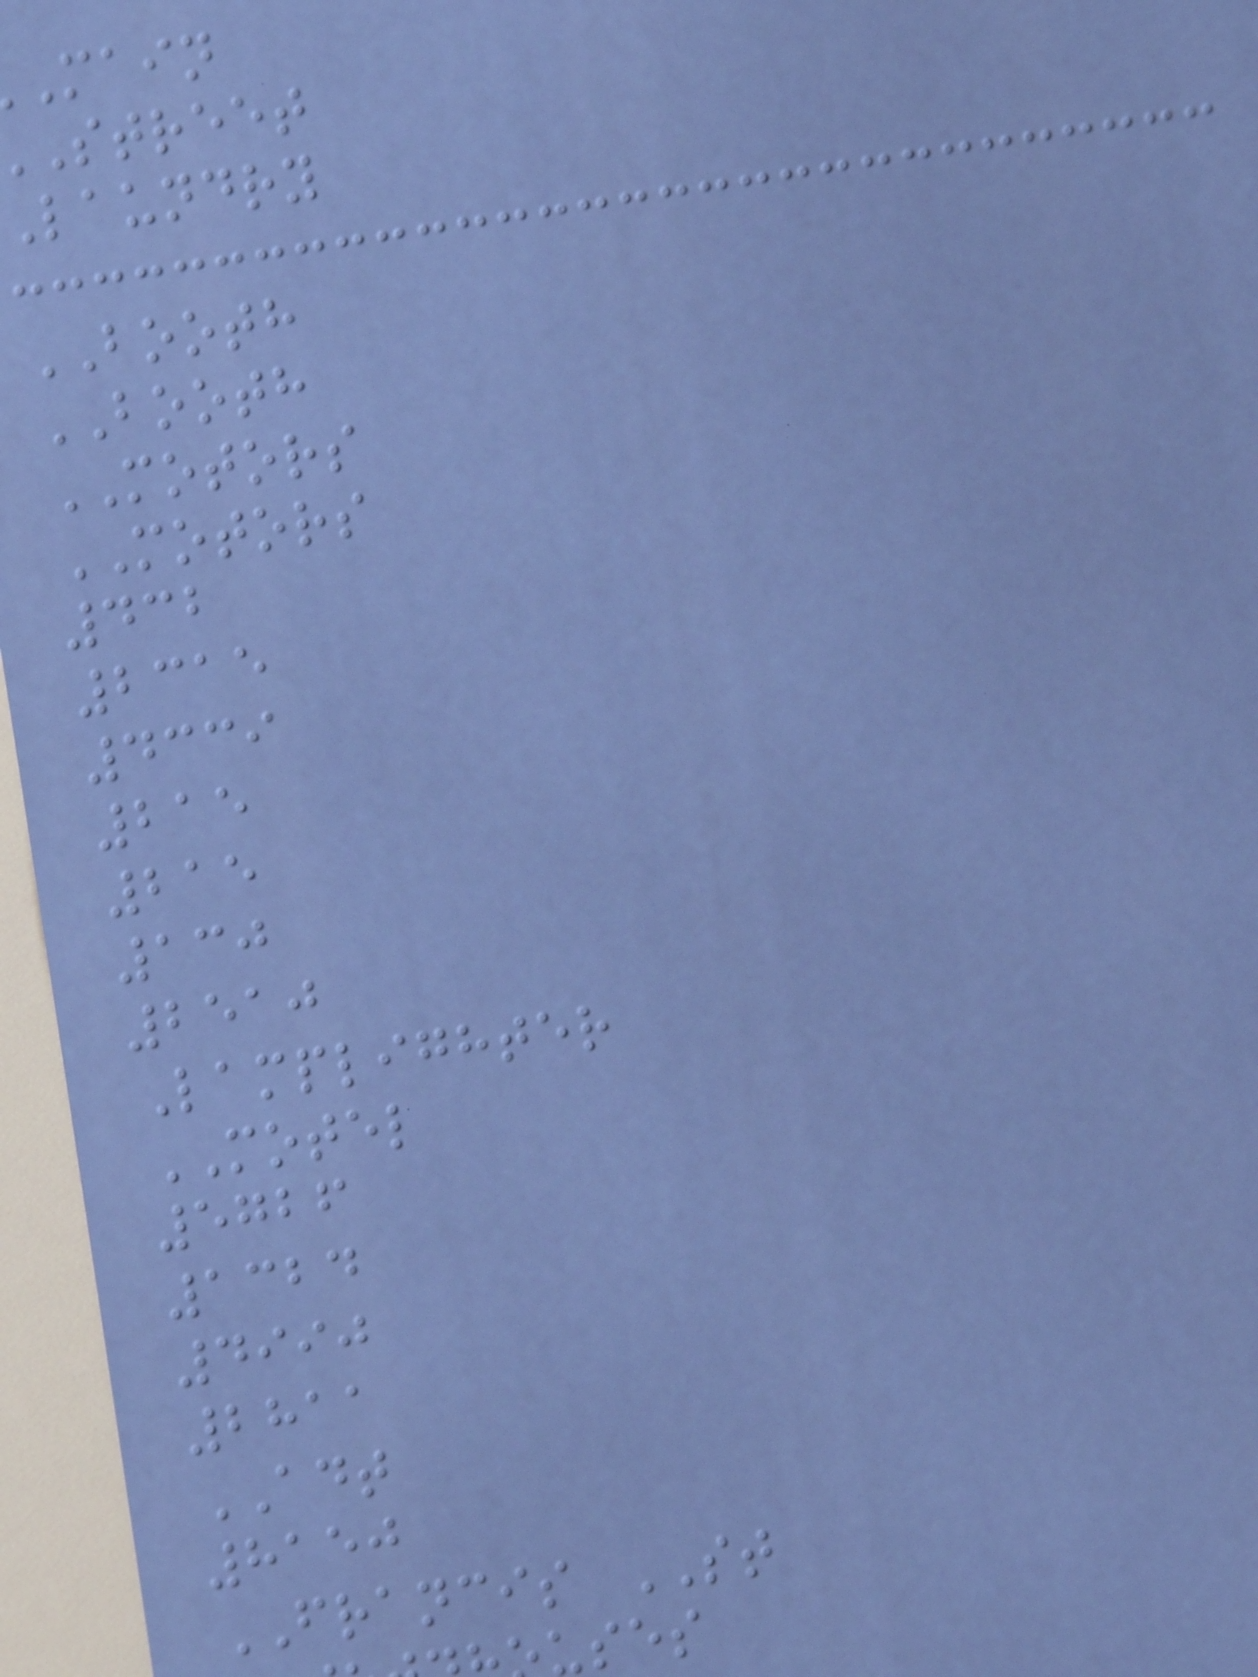main
street
laundry
BOOTH
BOOTH
MOTORS
MOTORS
432
2315
4339
215
215
130
2510
Lamplighter
MOTEL
5726
1324
4990
2811
ADT
8150
FRANCIS ST
